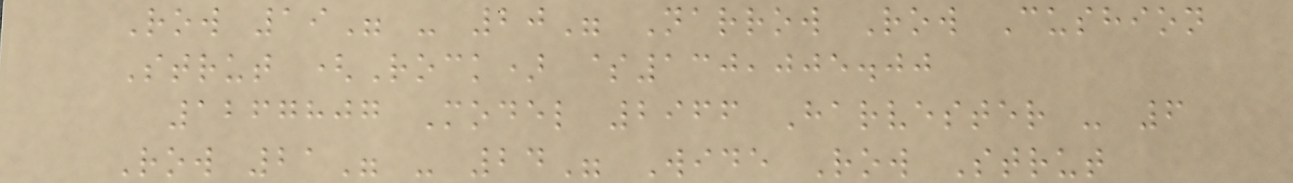Row 19" - 20" Narrow Row Cushion
Strut (Rock) $130,005.00
1267807 Model 2966 Harvester - 6
Row 21" - 24" Wide Row Strut
